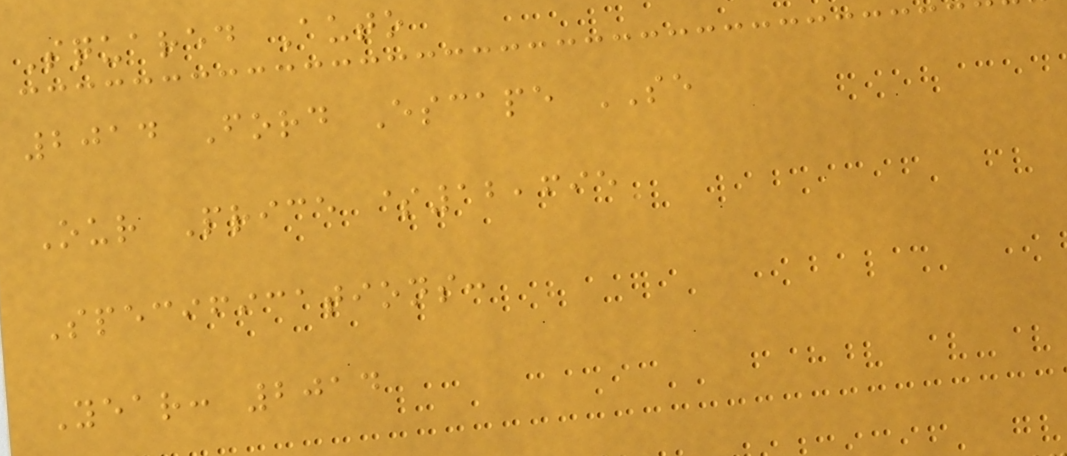Squared Auto
2014 Ford Escape SE
Our Price $12,695
Specifications:
Year: 2014
